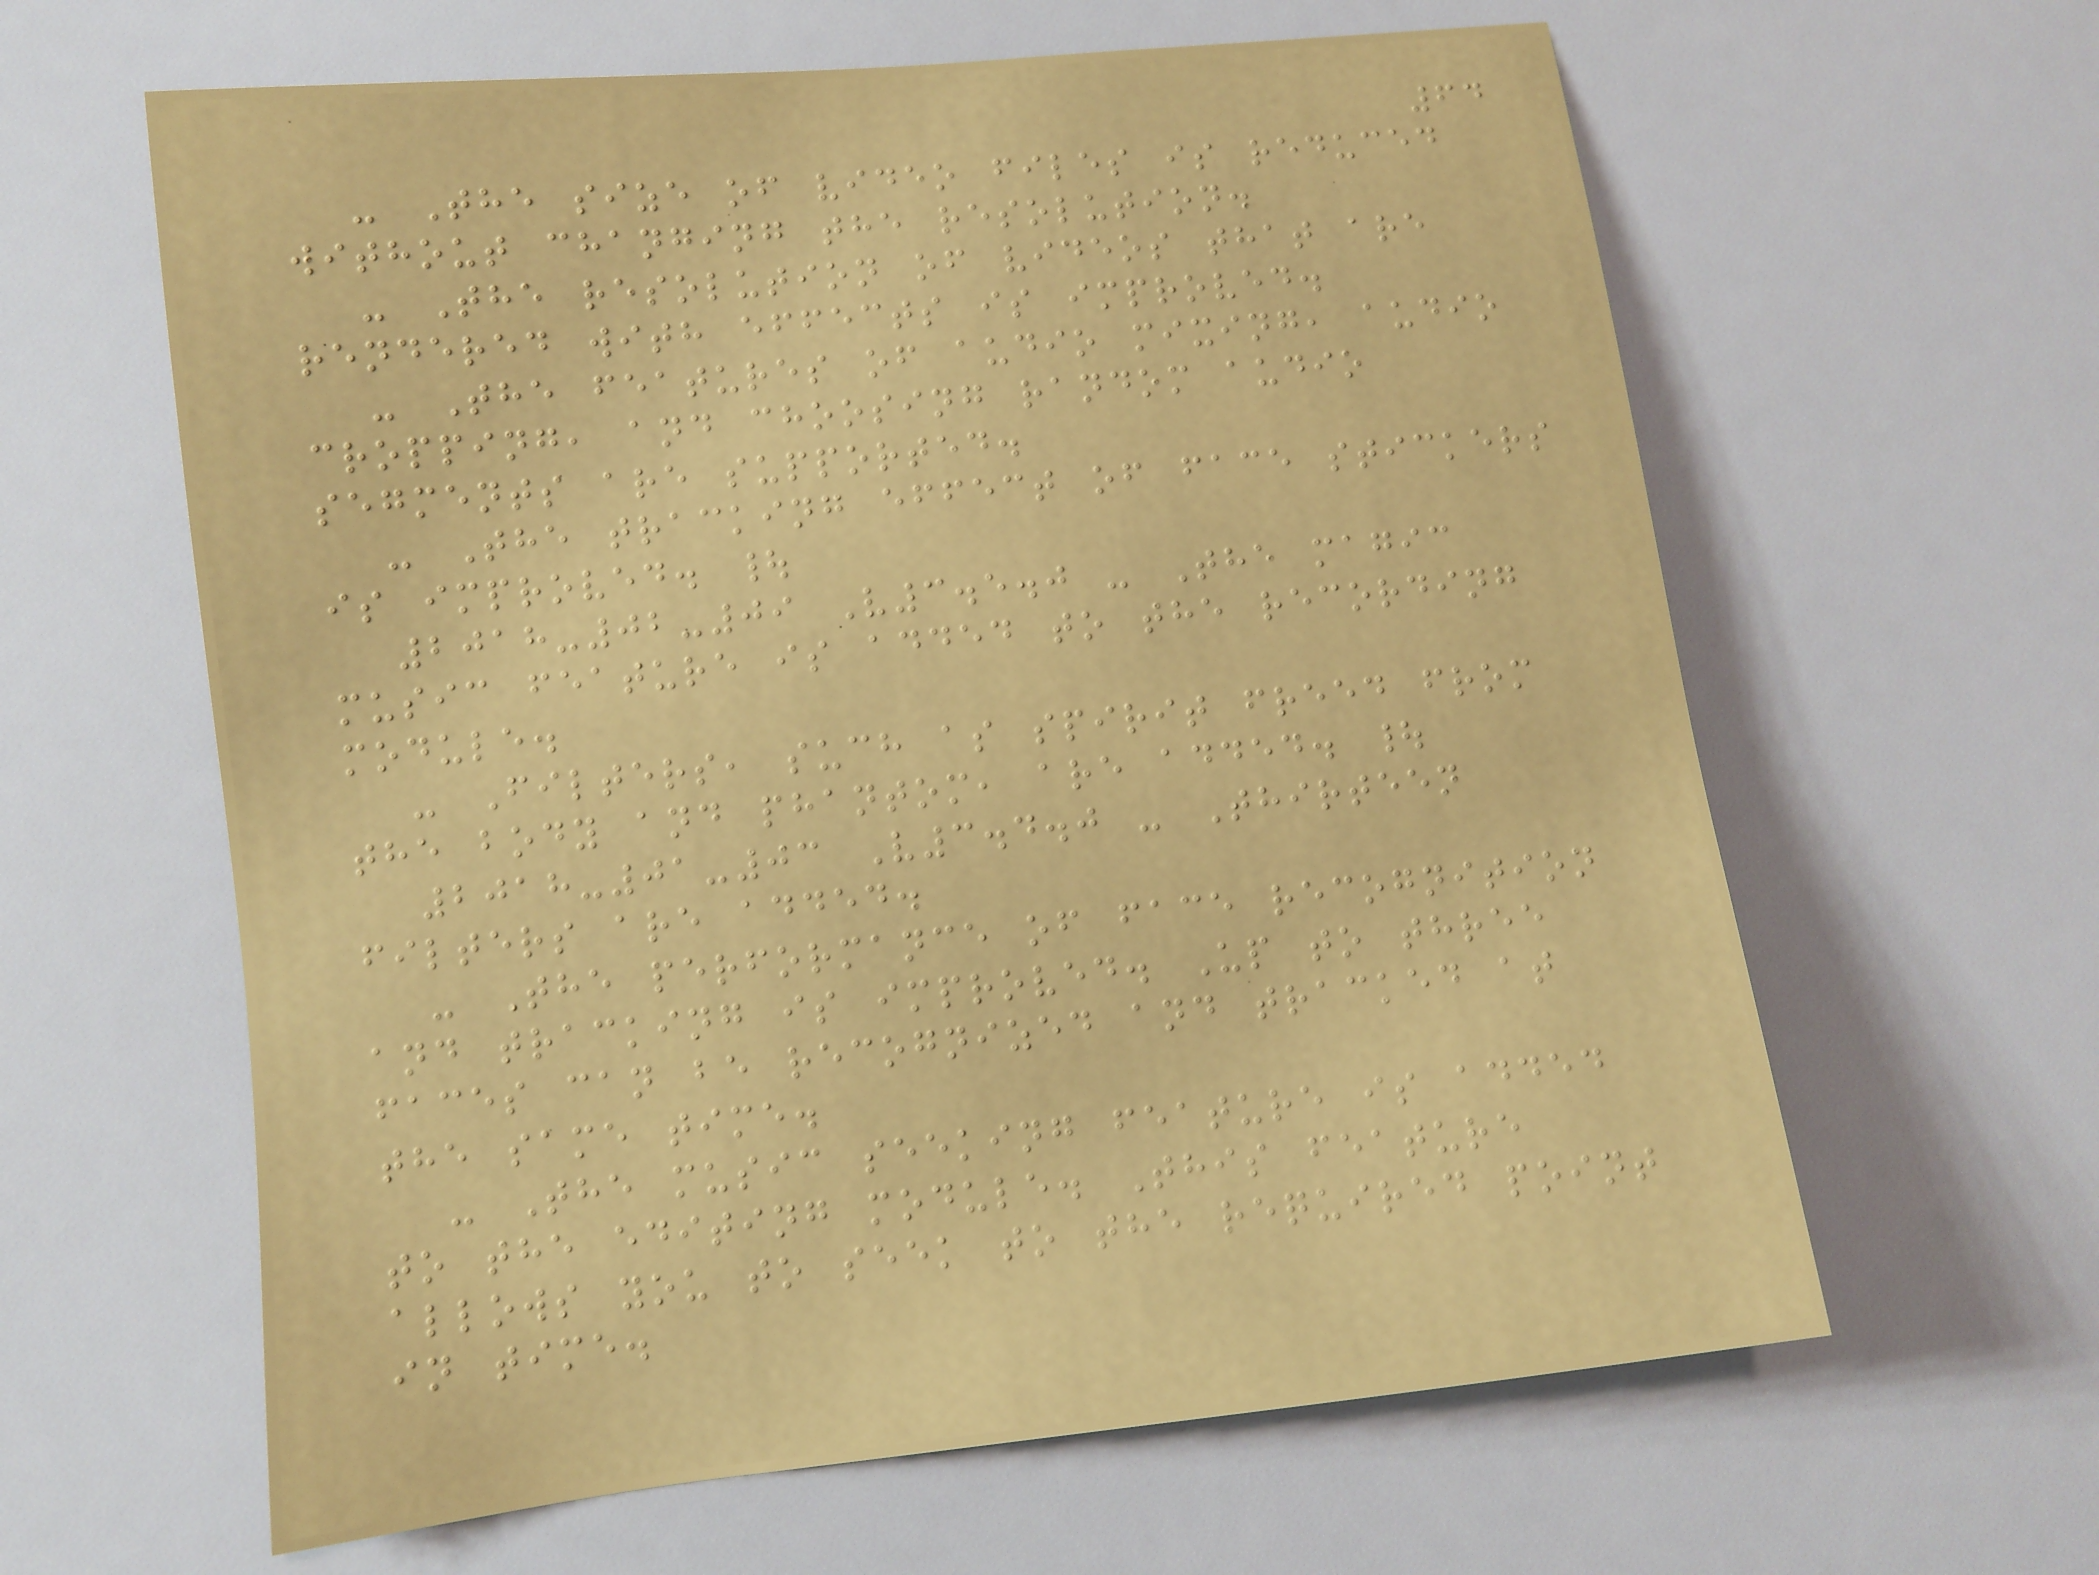64
- The size of video files is reduced
without changing the resolution.
- The resolution of videos that are
rendered with effects is improved.
- The features of audio mixing, audio
cropping, and choosing random audio
segments are supported.
- The tracking effect of face stickers
is improved. |
2018-02-09 V3.5.0 - The magic
music feature is added to the recording
module.
- Filters, such as spirit freed from
the body and phantom, are added. |
2018-01-03 V3.4.0 - Thirteen
filters are added.
- The performance of face recognition
and tracking is improved. Up to three
faces can be recognized and tracked at
the same time.
- The music seeking feature is added
to the editing module. This feature
allows you to seek to the required point
in time.
